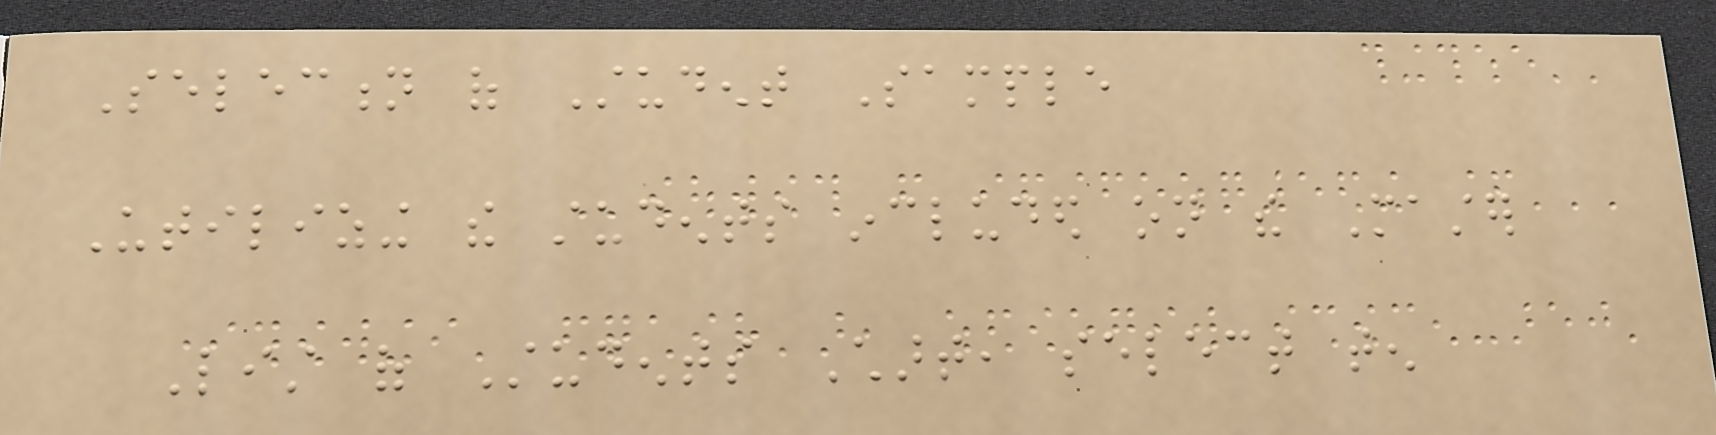Selection of Student Sample
Utilizing the students included on the Master
List of Students Chart, select ten
